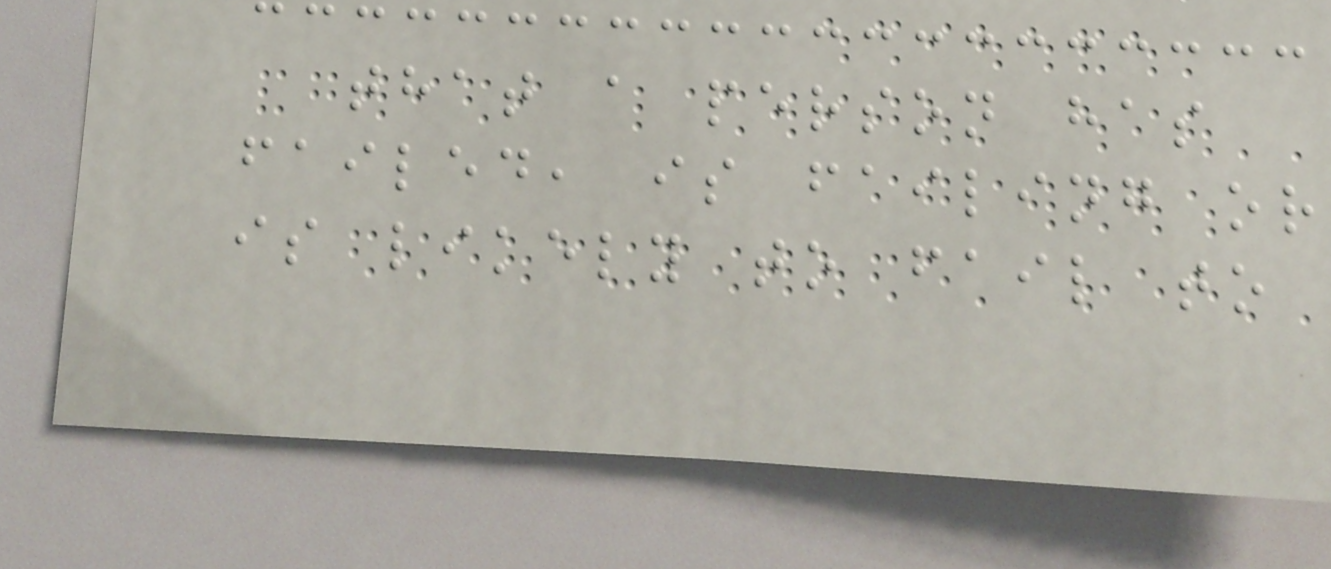that a person has
failed, is failing or
is likely to fail to
